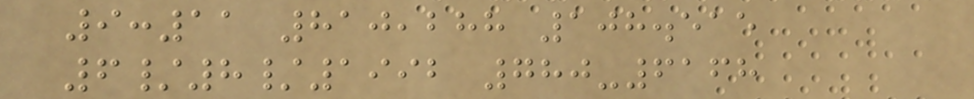9:11 810,288 108.515
6/8/1992 780-6168
